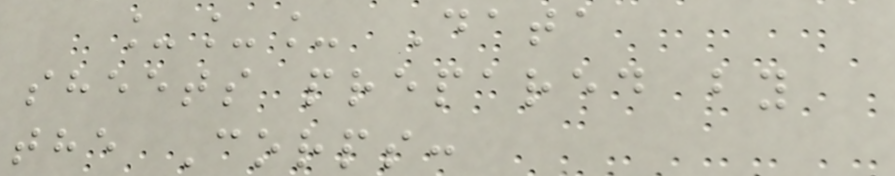___ Data
sheets prepared by
the Corps:
